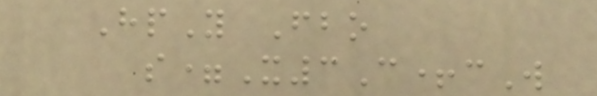HpY Fbo
s=X3C+cW
